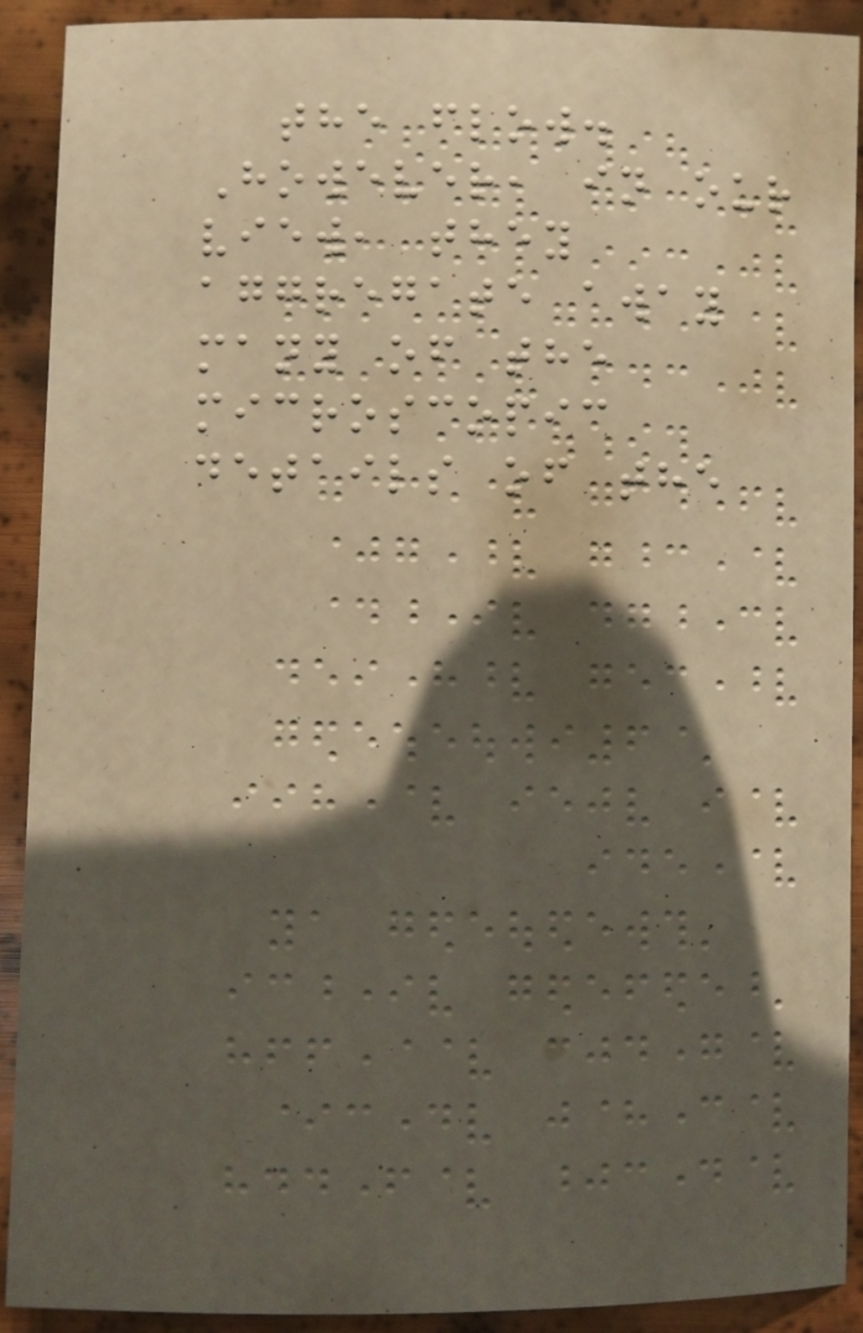the flow.
However, in our
view, they
aggregate away
many of the
microscopic
details of the
